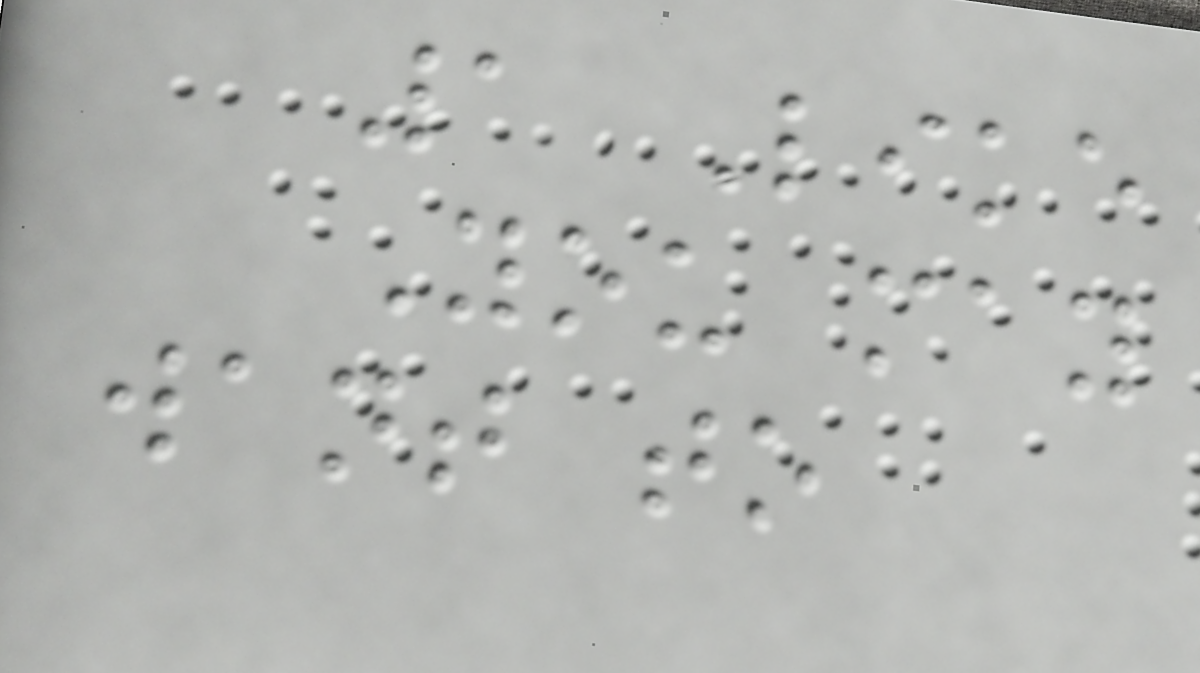1 Like
You may
want to
